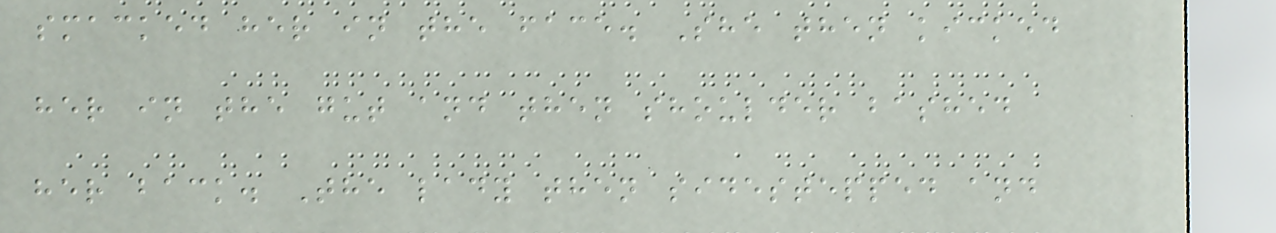smacked her in the face. She then kicked
her in the gut and then shoulder bashed
her back. The lady then sidestepped and
